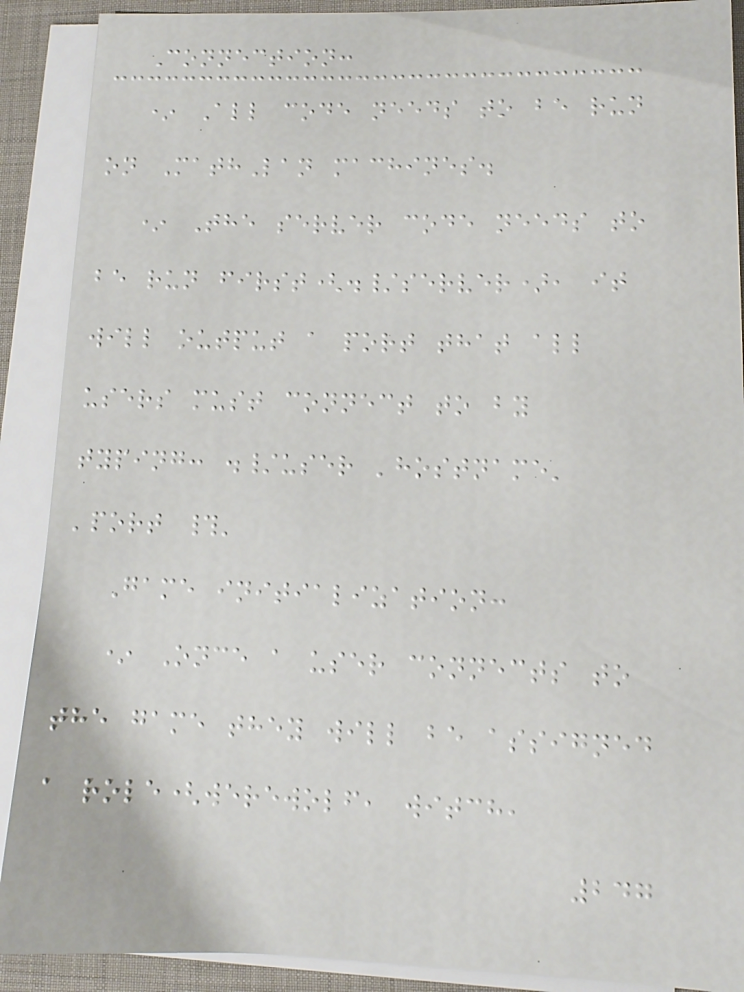Connection:
* All code needs to be run
on MathLan machines.
* The server code needs to
be run first(./server), it
will output a port that all
users must connect to by
typing: ./user 'hostname'
'port #'
Game initialization:
* Once a user connects to
the game they will be assigned
a role(werewolf, witch,
247
